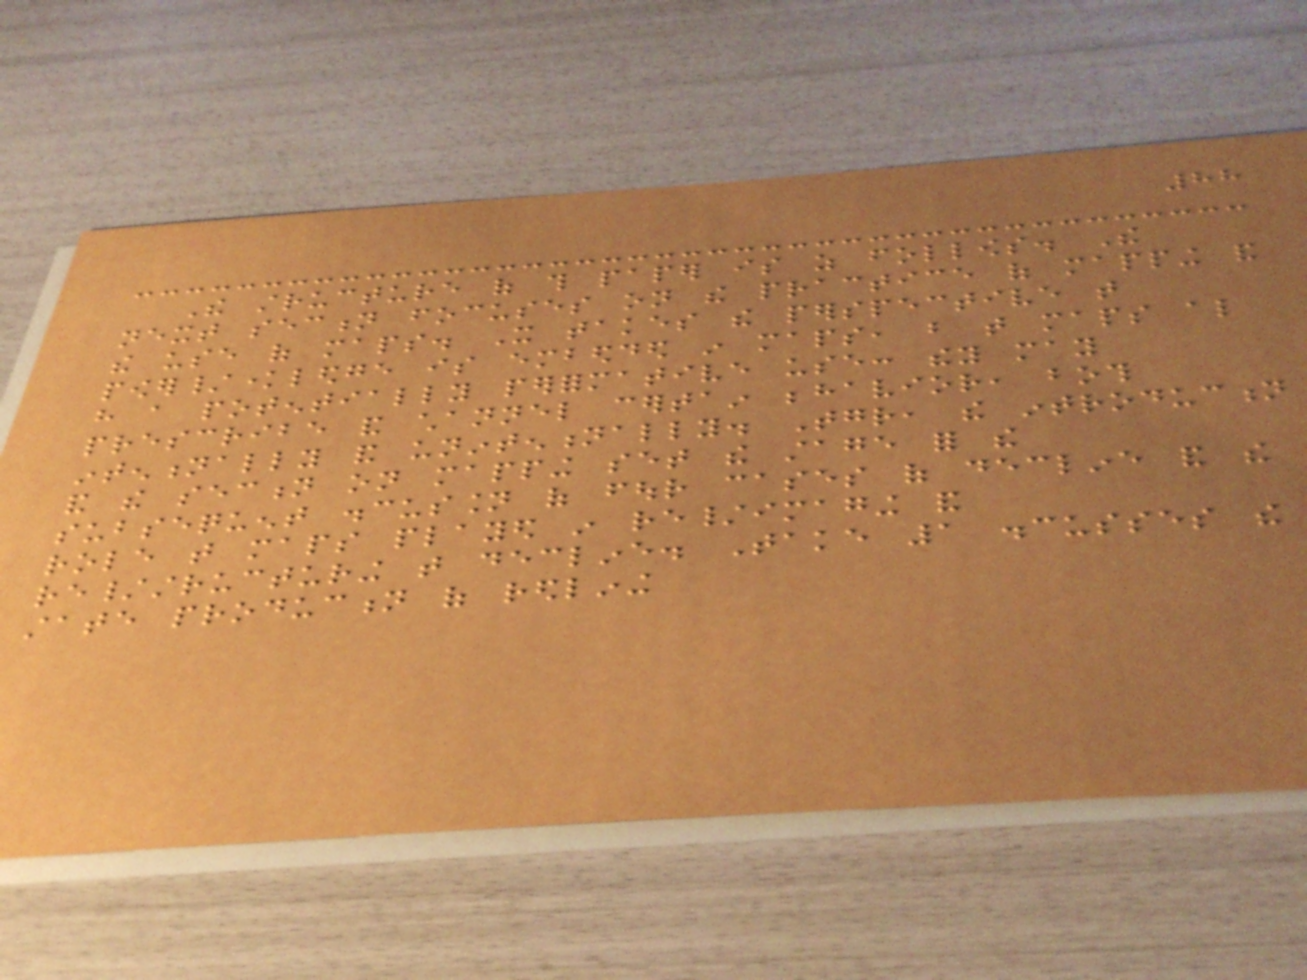88
The structure of this paper is as follows. The
next section focuses on the practice of mapping and
the use of maps. It takes the perspective that
power/knowledge is embedded in maps, but that maps also
have a potentially performative use: they may
prescribe and channel certain behavior, both
intentionally and unintentionally. Together, the introduction
and the section on mapping set the stage for the
subsequent discussion of four cases of decline and the
role that maps played in re/imaging and
re/structuring that decline. Take 1 discusses the
state production of redlining
